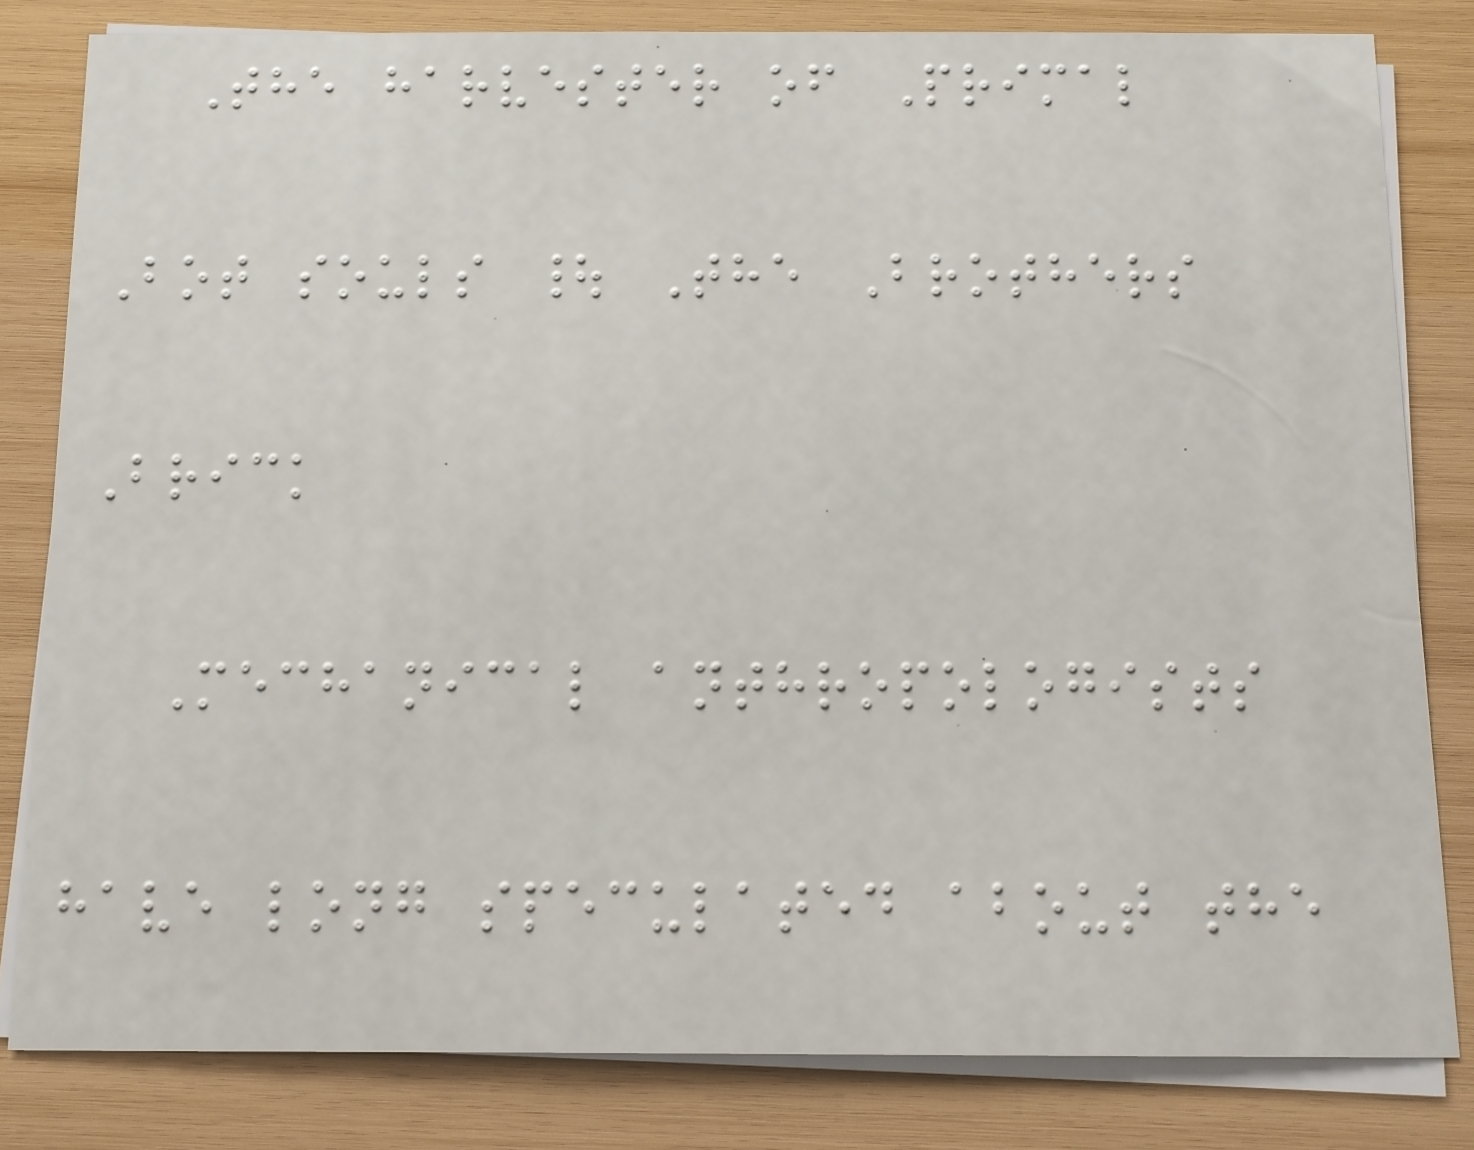The harvester of Primal
Bot souls | The Brothers
Brick
Mechanical anthropologists
have long speculated about the
